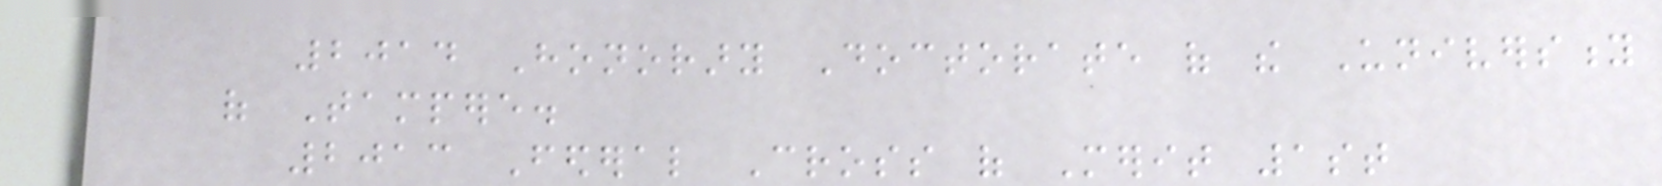2014 Honorary Doctorate of the University
of Tampere.
2013 Federal Cross of Merit 1st
